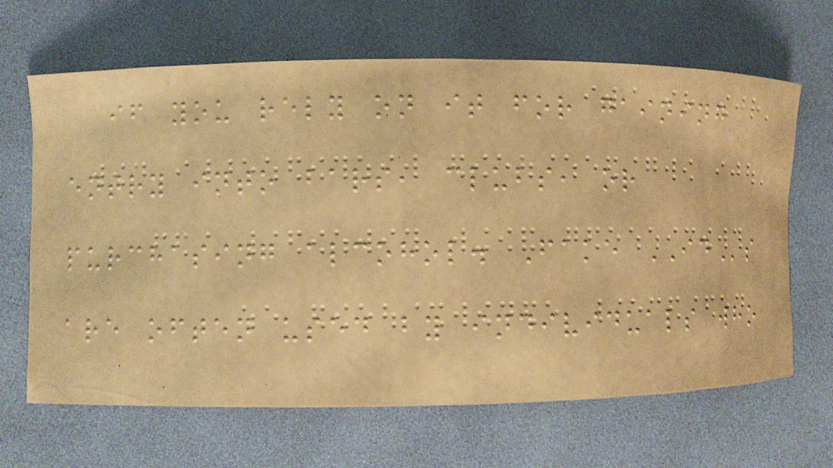if you rely on it for gaining
entry into bars, clubs, or
purchasing alcohol. Fake IDs
are often used by individuals who
